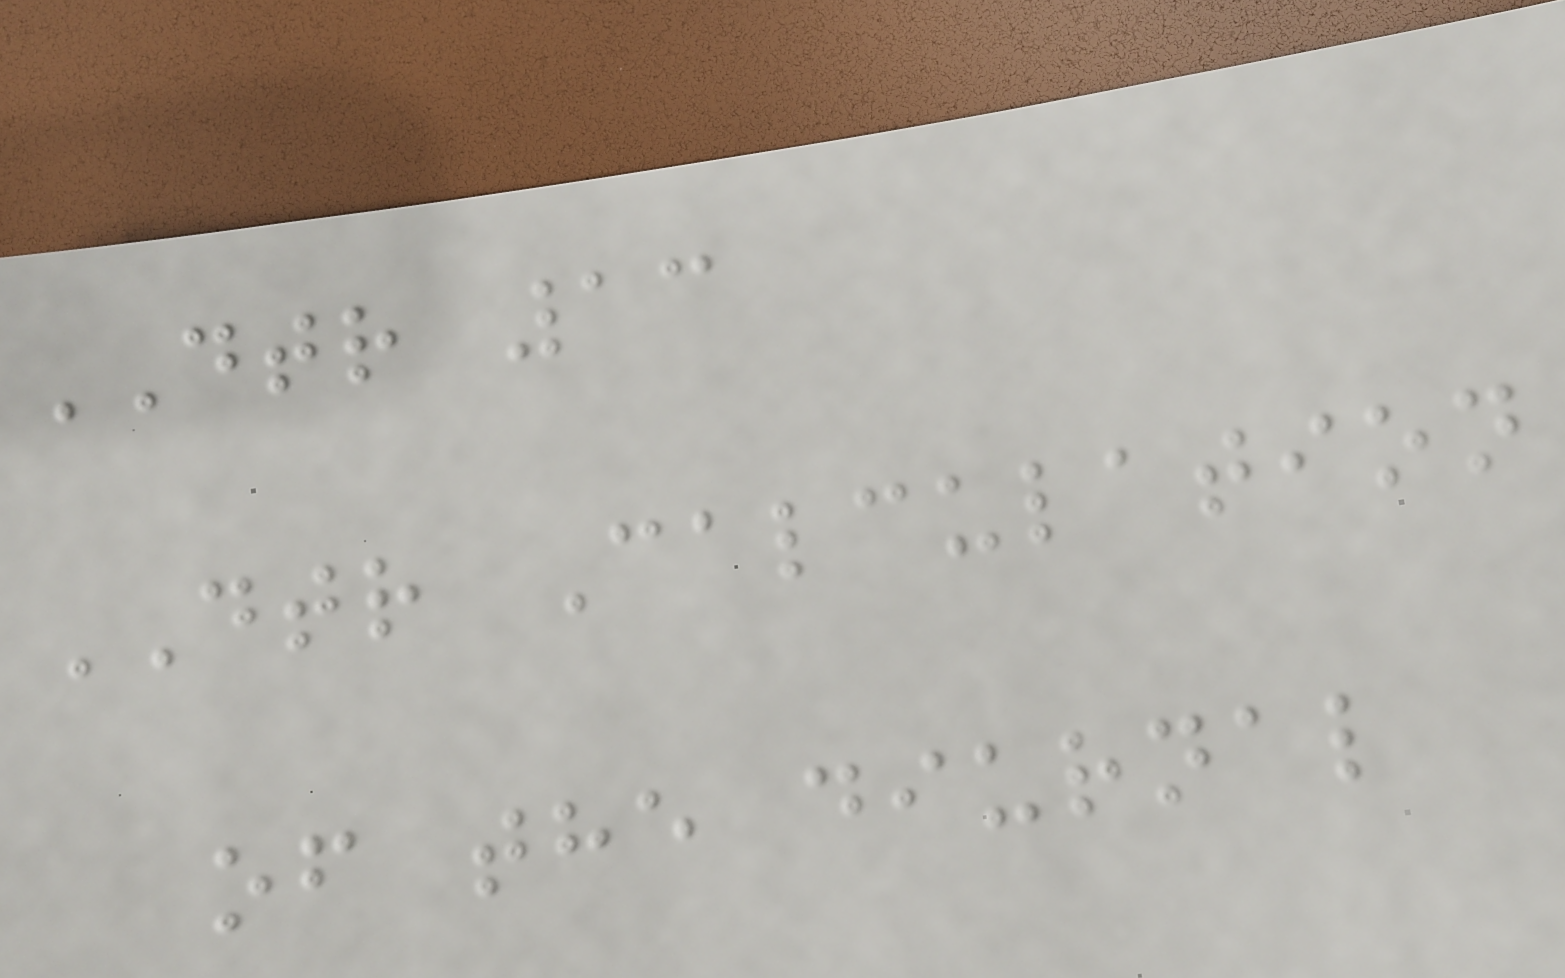DTR 13
DTR Calculation
of the diurnal
